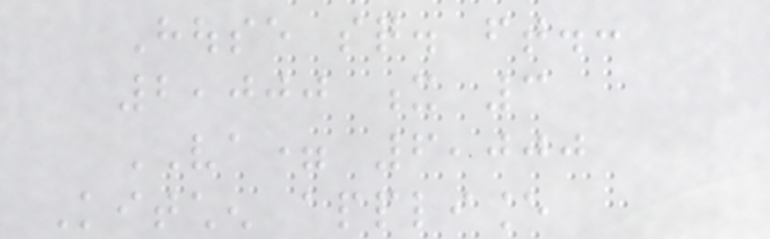House sq. ft.:
2,000 x 3
VA= 6,000
Kitchen appliance
